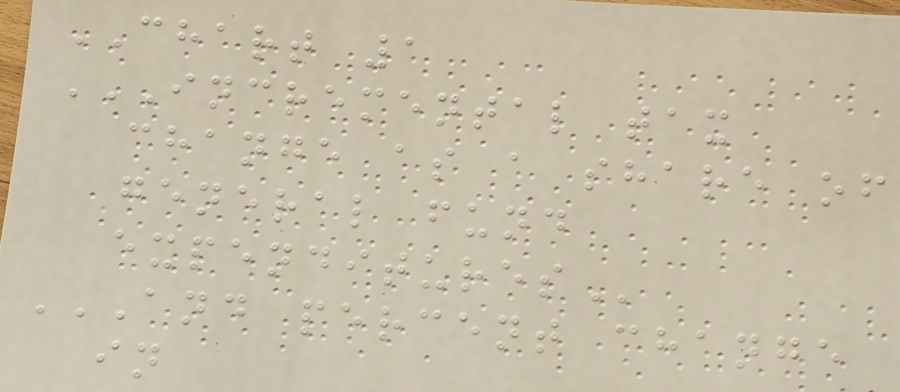CHART 1
INCREMENTAL TAX
CHANGE AS A SHARE OF
GENERAL FUND
EXPENDITURES
AND PERCENT CHANGE
IN
